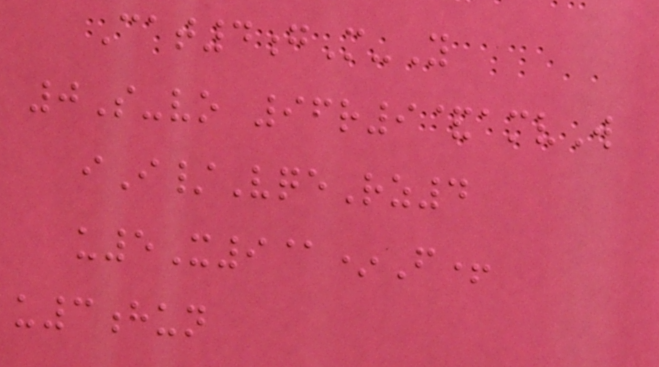Cat4gM-Y
0S-vo 96r9&amvW
iI/VqeRz4
u5X9@*F+
u3hun
